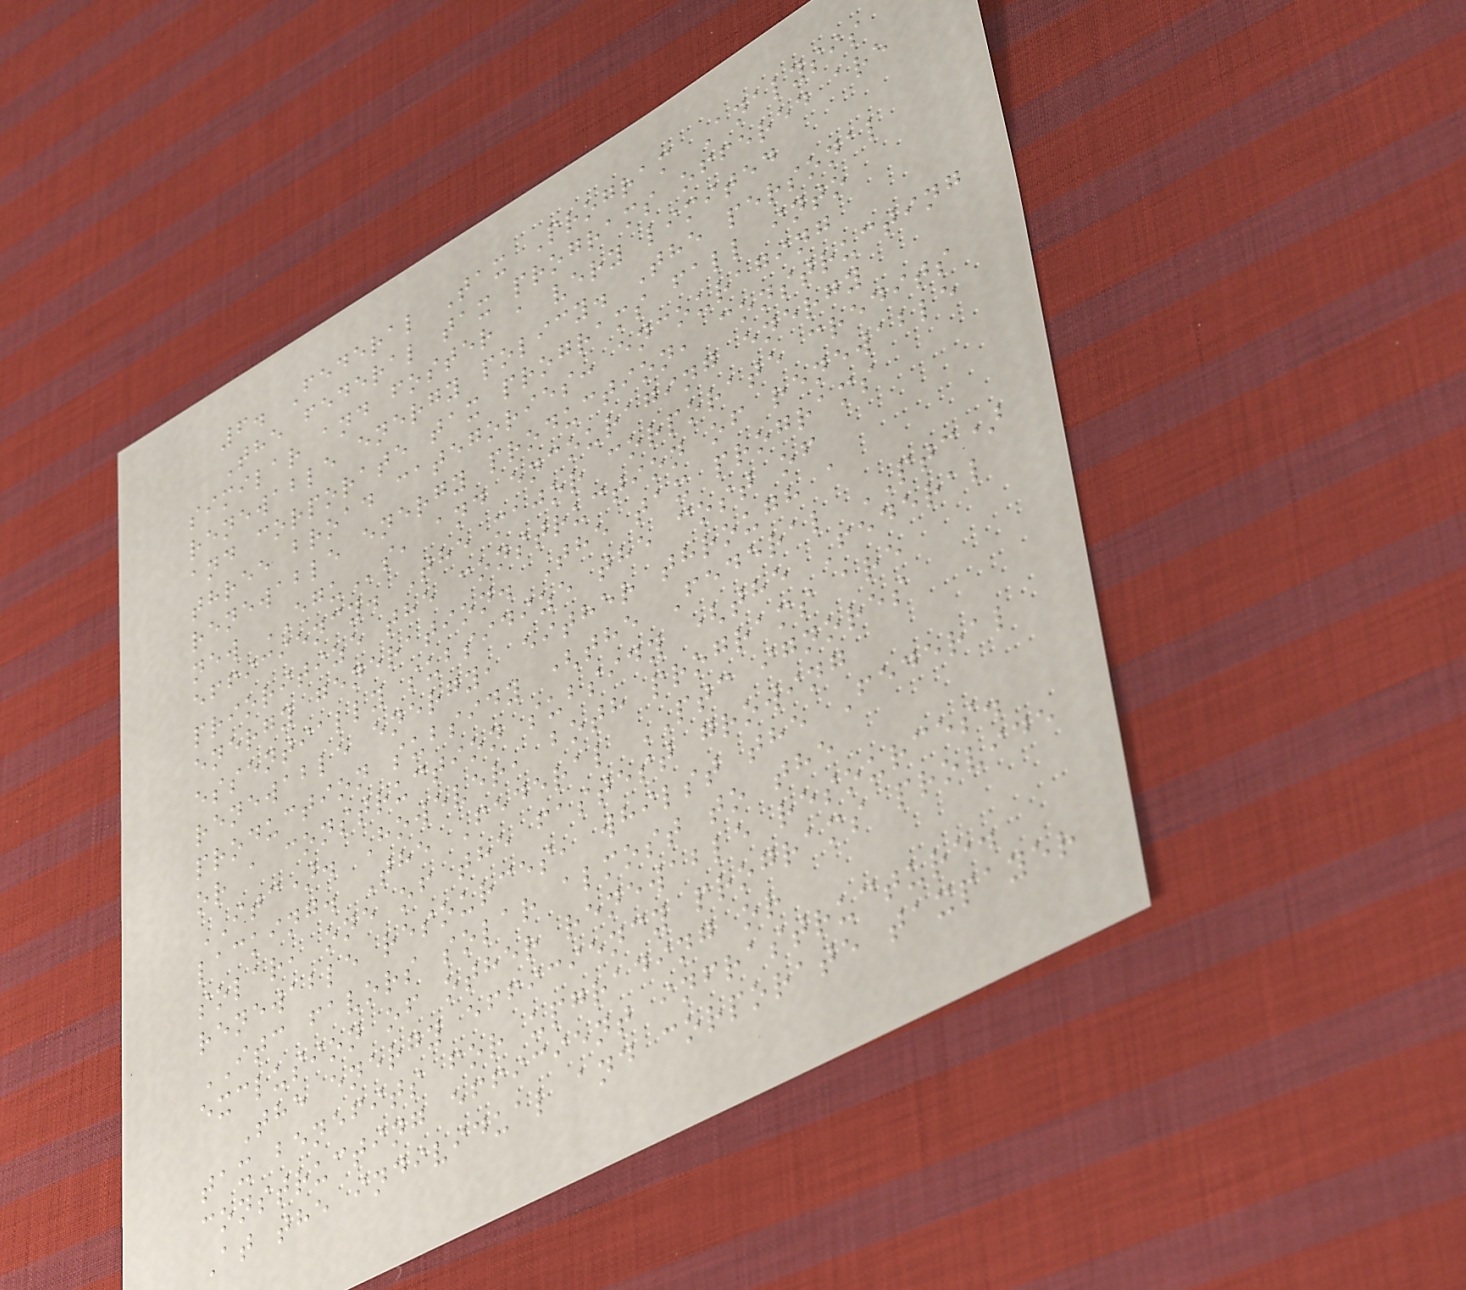6. Federal Tax Program Analysis
The federal tax programs offered are
similar and foster a very limited
renewable energy policy. The personal
and corporate tax programs fall into
three broad categories: encouraging
renewable energy production, constructing
new EGUs, and encouraging energy
efficiency. The major corporate credits
prioritize the construction of renewable
energy generation. The tax programs
essentially subsidize the cost of
renewable energy, either through a
production subsidy (the Federal PTC)
or a construction subsidy (the Federal
ITC). However, both programs are
lacking. The Federal PTC ignores
solar, one of the fastest growing
renewable resources, whilst the Federal
ITC favors solar almost to the
exclusion of other renewable resources.
The energy efficiency programs provide
tax benefits for upgrading or
constructing efficient infrastructure.
At the individual and corporate taxpayer
